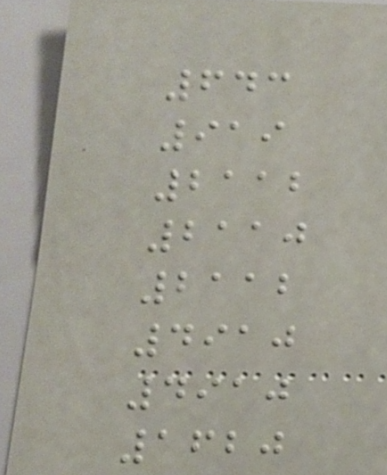643
919
2112
2110
2112
4910
4910
1620
